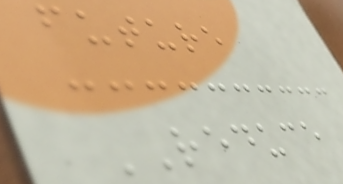future
REDUCE
